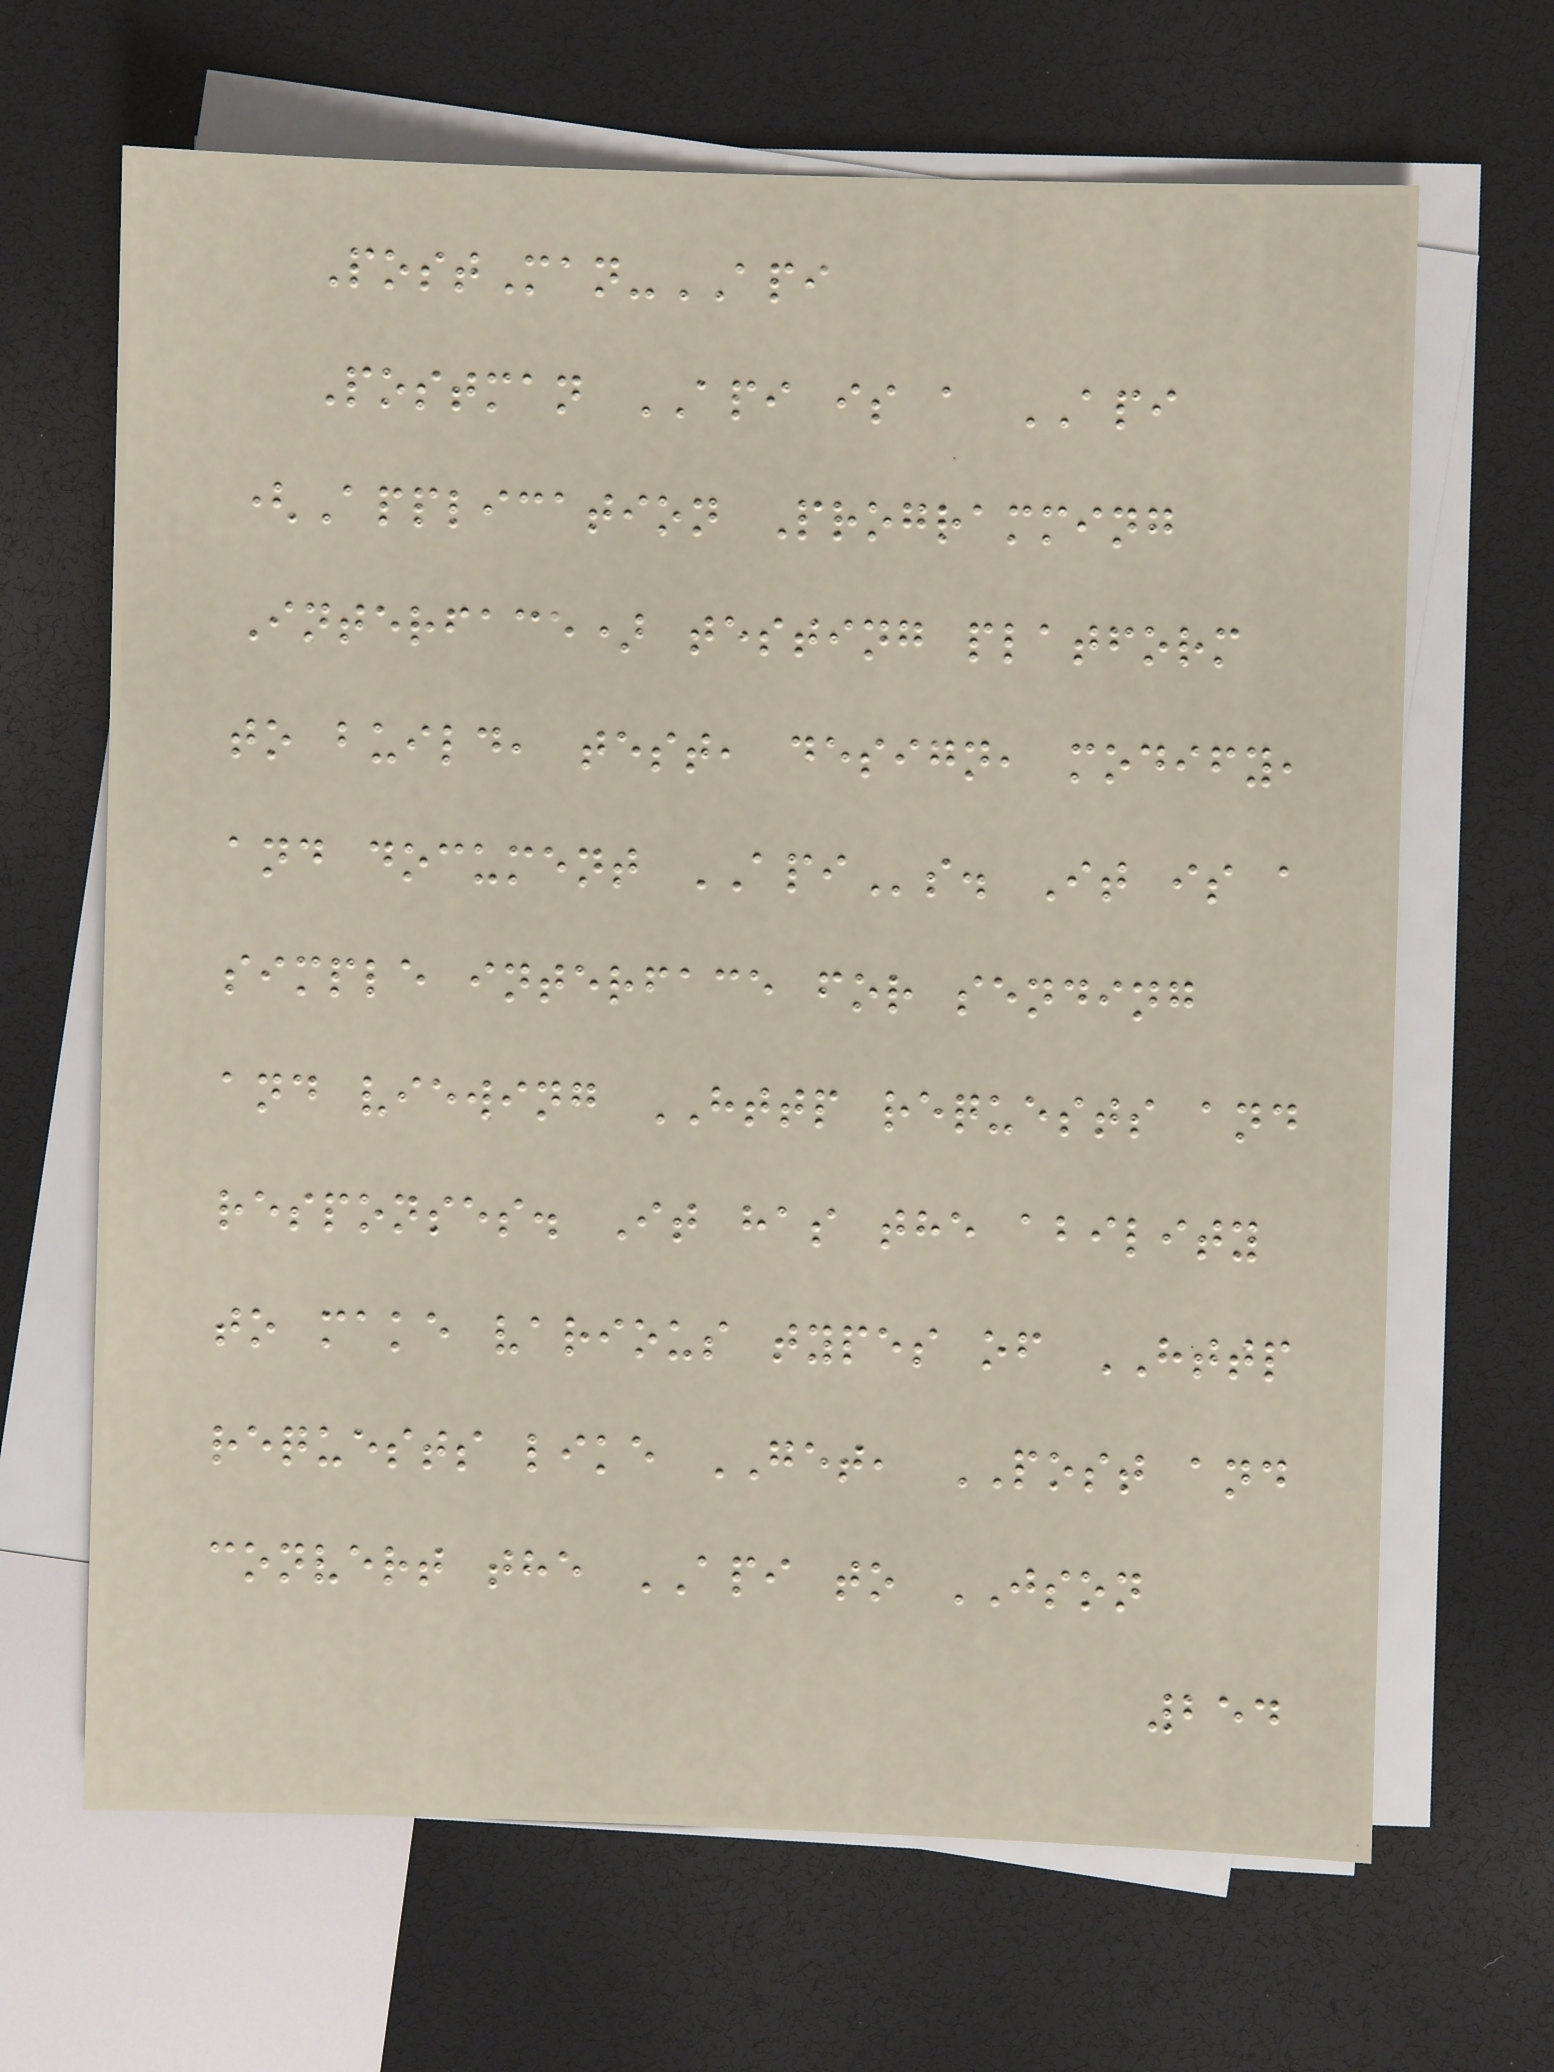PostMan-API
Postman API is a API
(Application Programming
Interface) testing platform
to build, test, design, modify,
and document APIs. It is a
simple interface for sending
and viewing HTTP requests and
responses. It has the ability
to make various types of HTTP
requests like GET, POST and
convert the API to JSON
254
